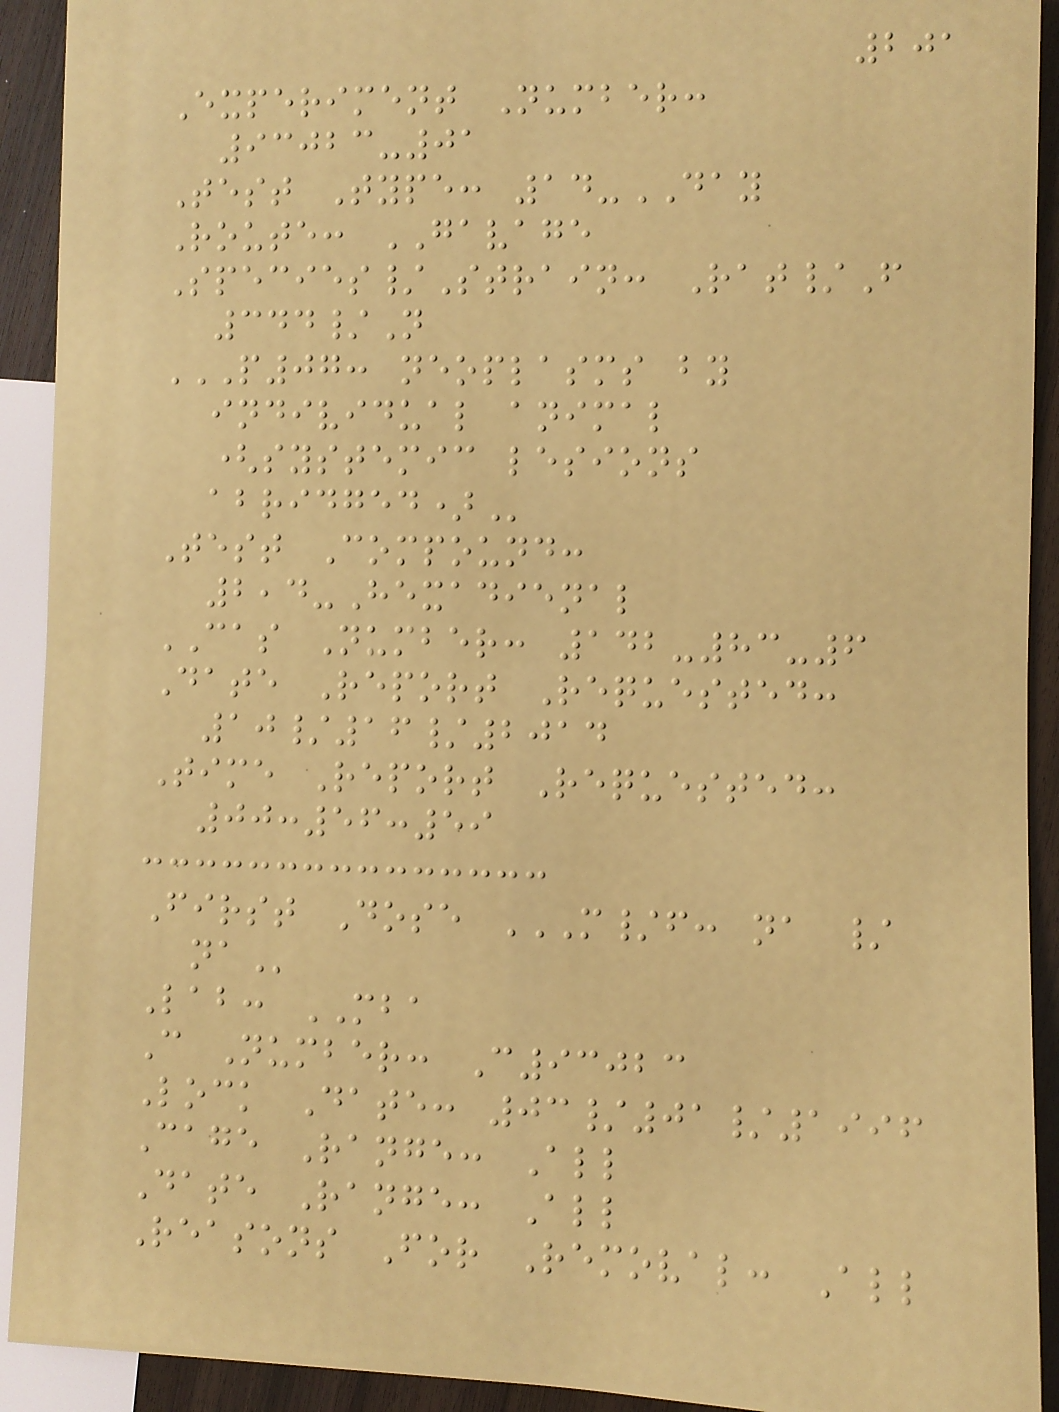201
Experiment Number:
93023-01
Test Type: 14-DAY
Route: GAVAGE
Species/Strain: Rat/F
344/N
P07: NEOPLASMS BY
INDIVIDUAL ANIMAL
(SYSTEMIC LESIONS
ABRIDGED)
Test Compound:
2,4-Hexadienal
CAS Number: 142-83-6
Date Report Requested:
10/16/2014
Time Report Requested:
00:56:59
First Dose M/F: NA /
NA
Lab: MBA
C Number: C93023
Lock Date: 03/01/1996
Cage Range: All
Date Range: All
Reasons For Removal: All
